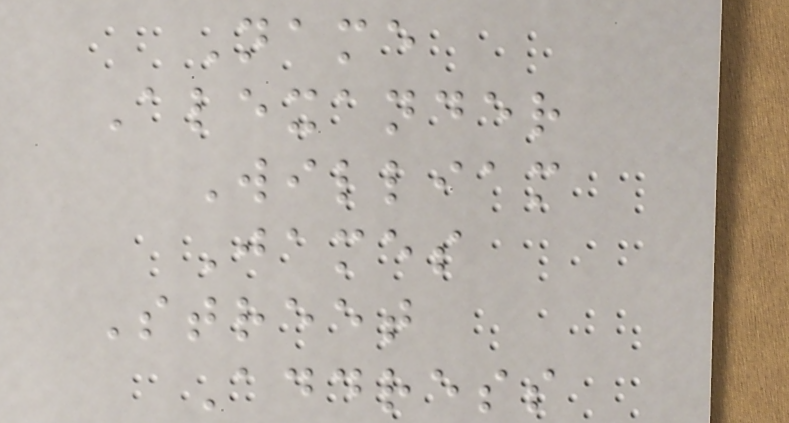Name
Alexander
William
James
Street
Address
